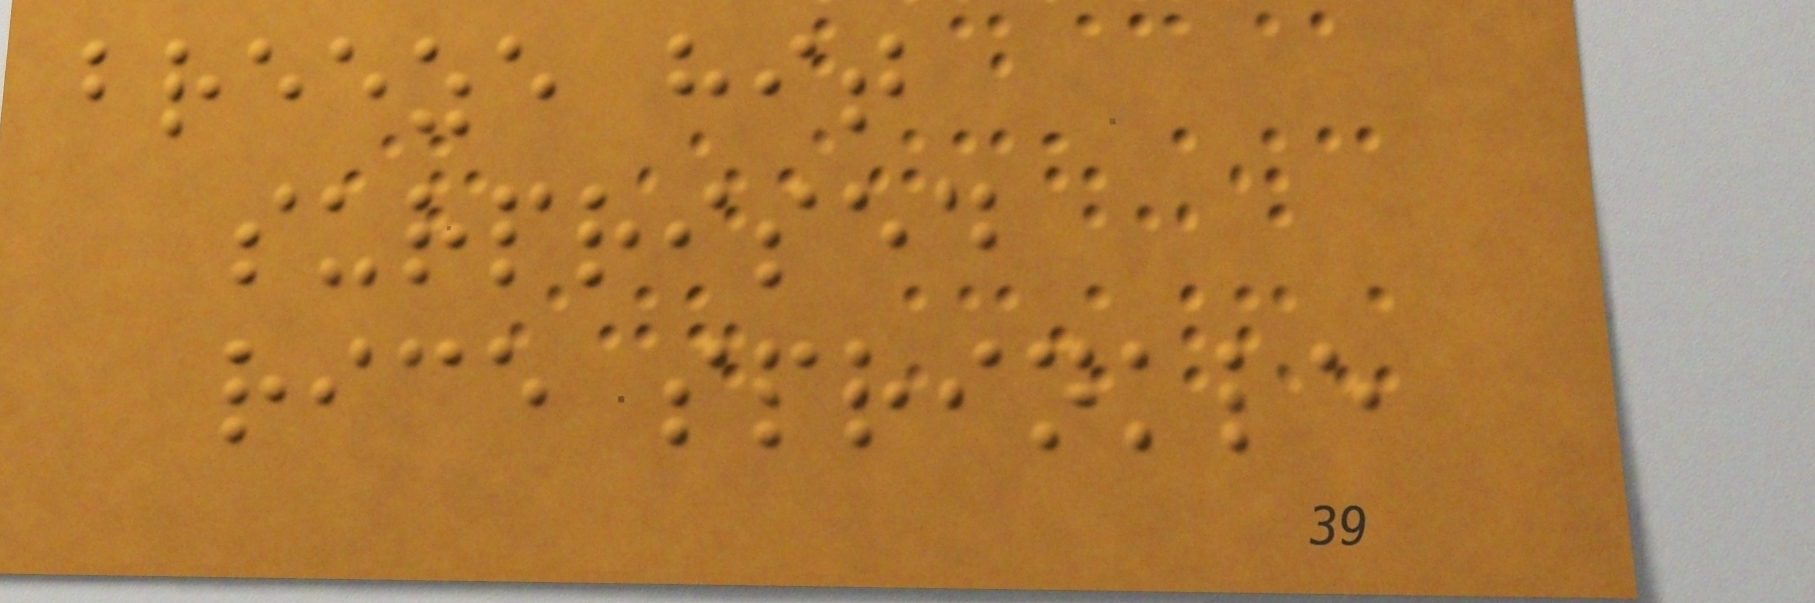breeze hit
surprised
rice sprinkle
